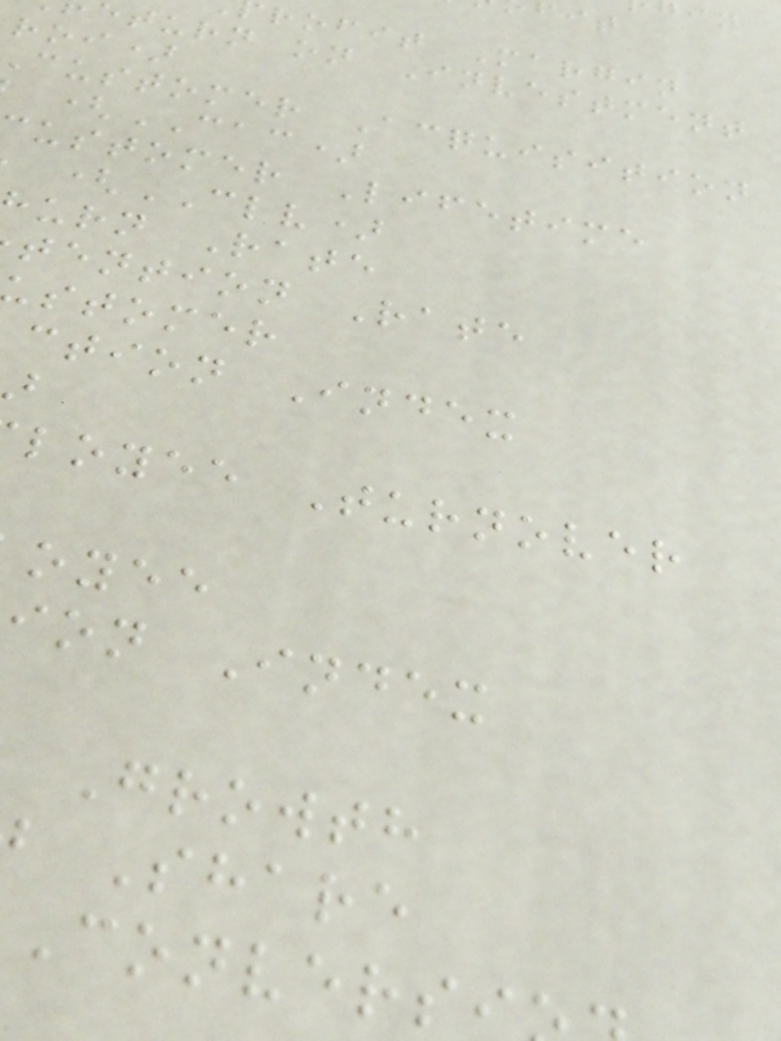rofit Margin
turn on Investment
roi)
customer Acquisition
(CAC)
ustomer Lifetime
(CLV)
urn Rate
tention Rate
stomer
ction Index
loyee Turnover
oyee
ion Index
Growth
Share
Convers
